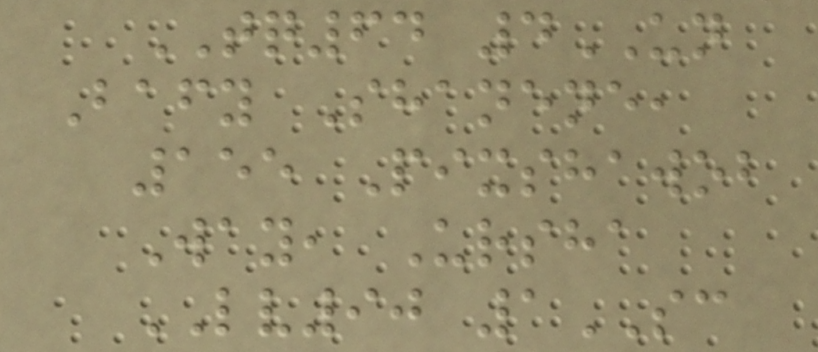TQ64 4UN
Bafy Shanene,
155 Pixshawob
Way, Ursha
LV90 1SC
